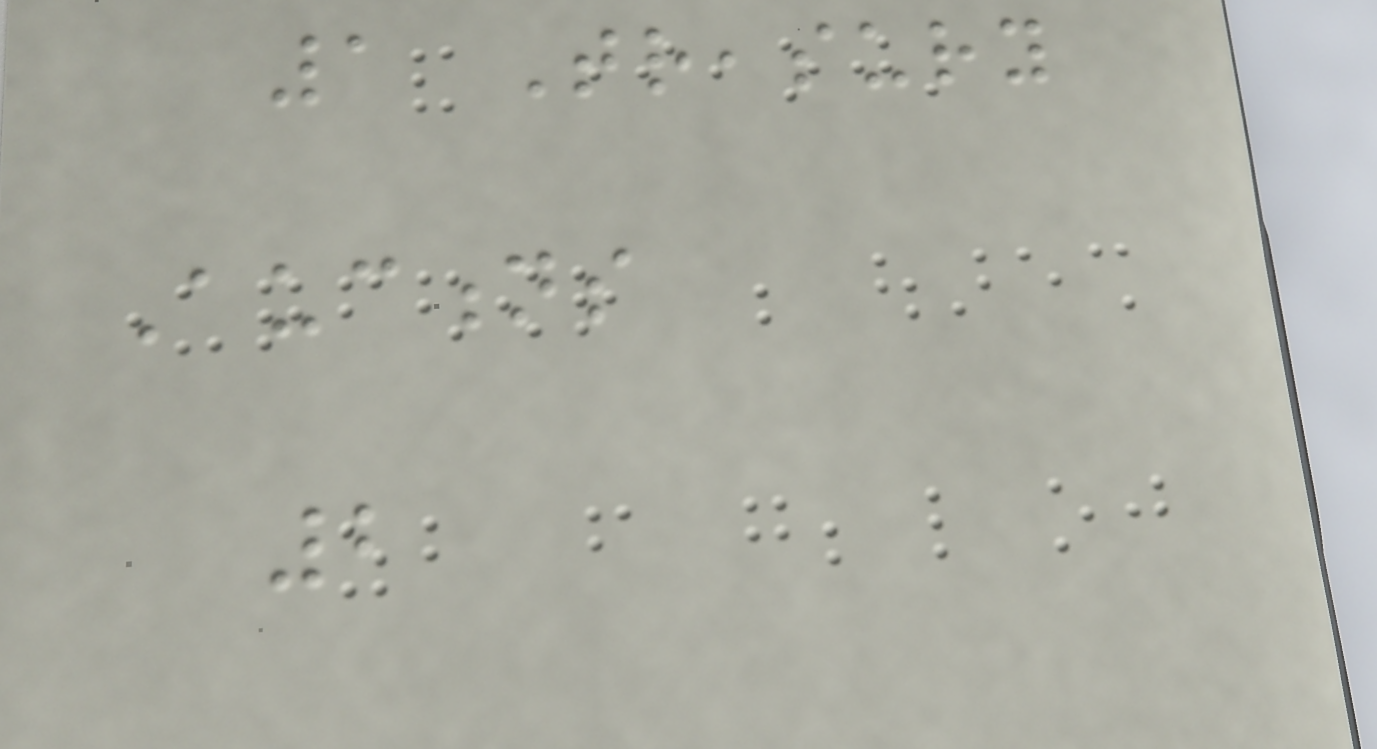1 Treasury
Auctions
2
